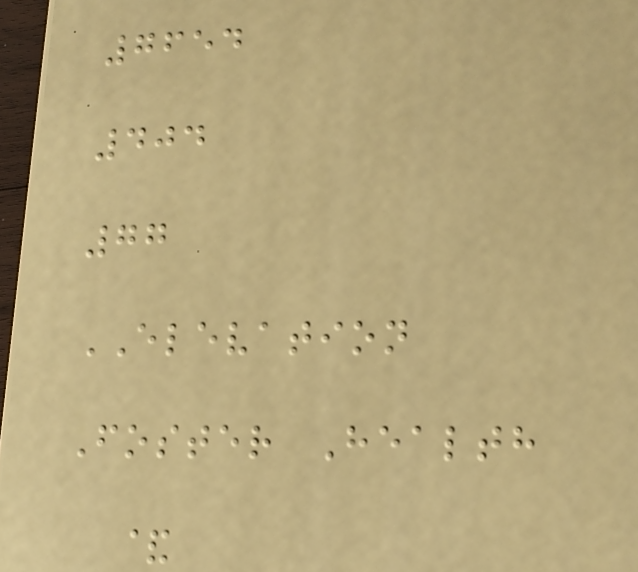7654
404
77
ELEVATION
Foster Health
&
